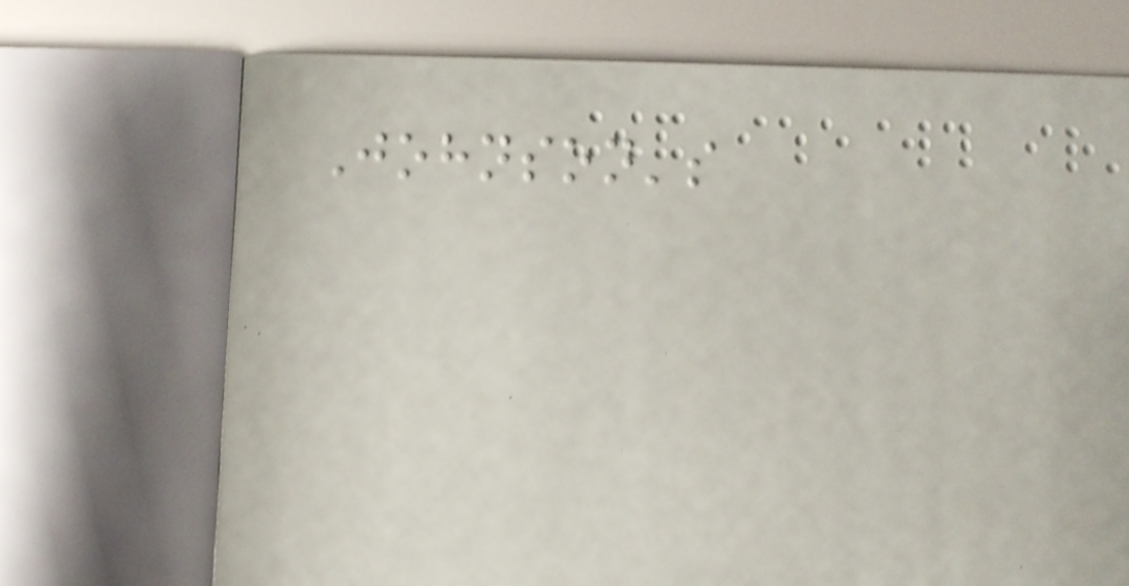Johnson's
